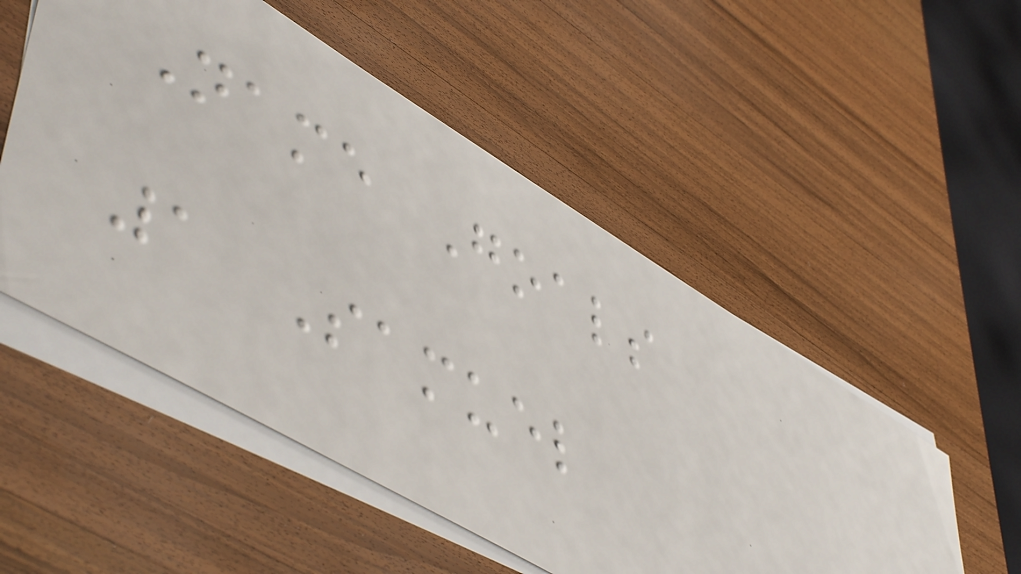Name Goals
1 Samuel
